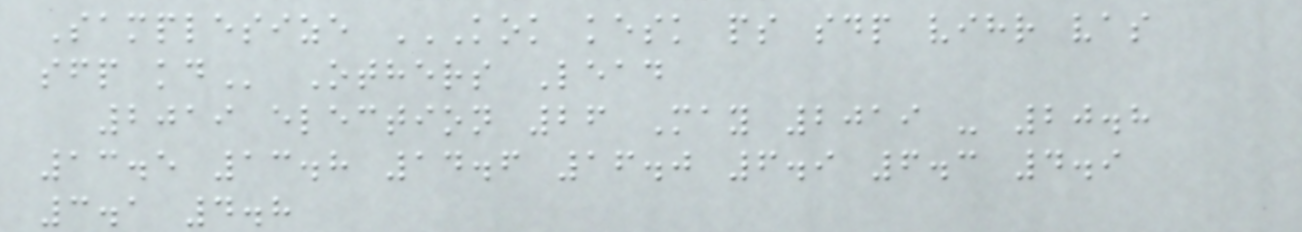Samplesize KOK KESK PS SDP VIHR VAS
SFP KD Others Lead
2019 election 26 May 2019 - 20.8
13.5 13.8 14.6 16.0 6.9 6.3 4.9
3.1 4.8
